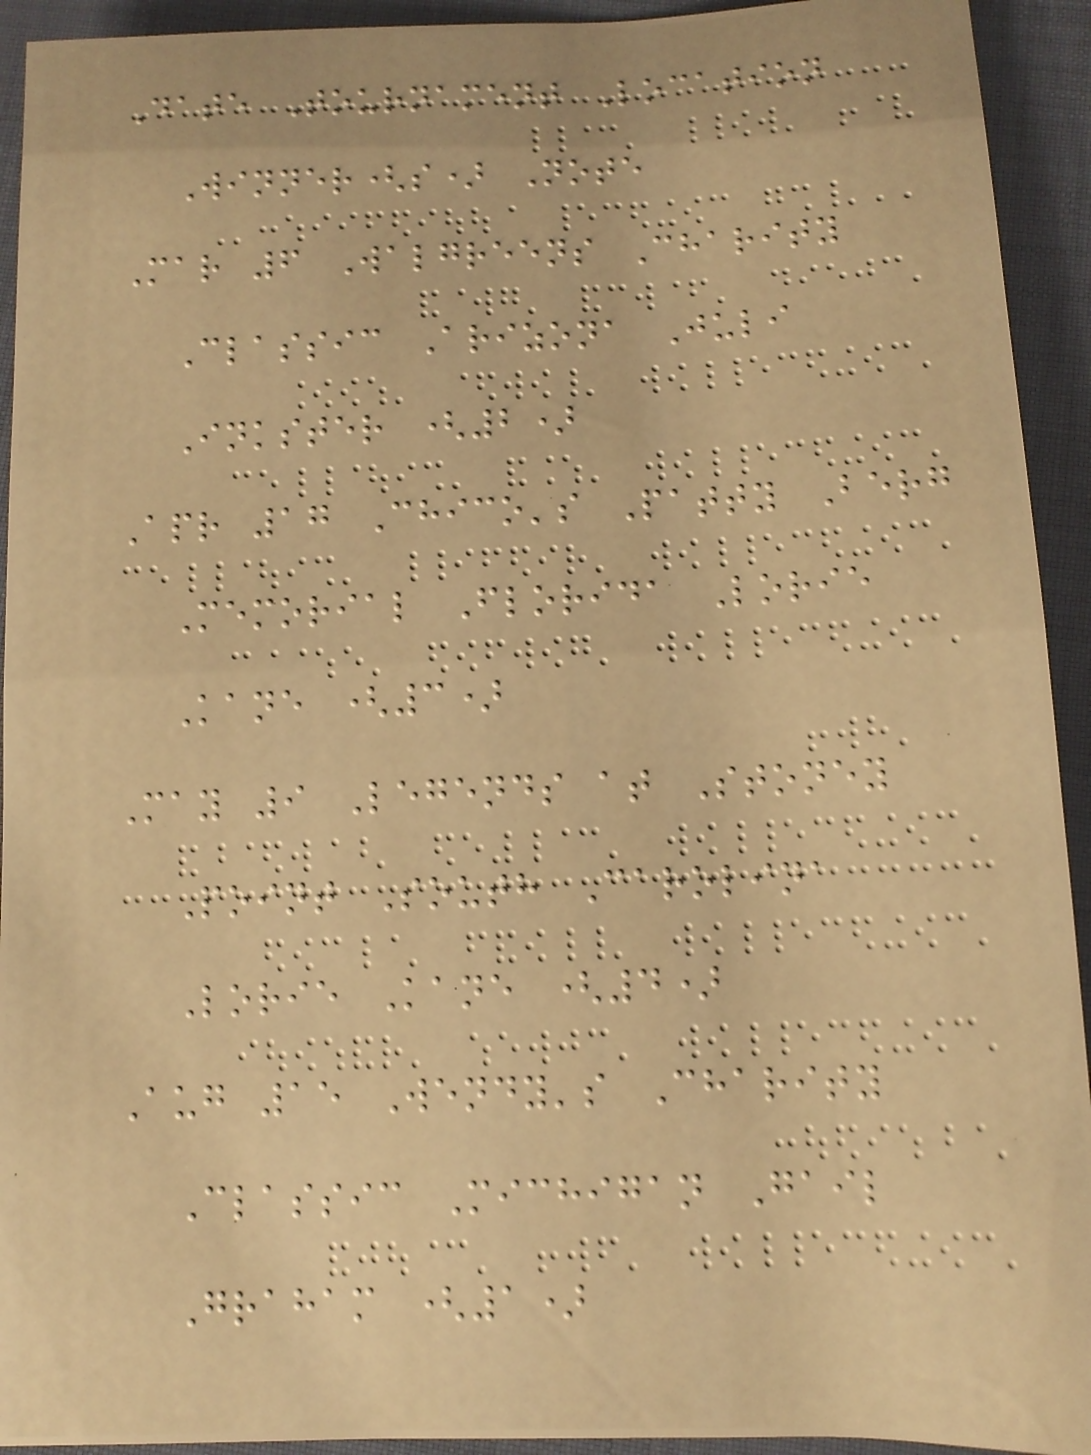Date Tournament Location
Winner(s) Note
Mar 6 Walgreens Charity
Classic Arizona Juli
Inkster (2)
Apr 17 Chico's Patty Berg
Memorial Florida Lorie
Kane (3)
May 9 Legends at Stoney
Point South Carolina
Lorie Kane (4)
Aug 15 Wendy's Charity
Classic Michigan Gail
Graham (1)
